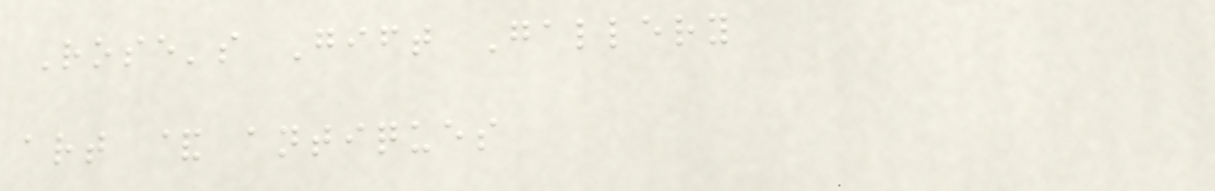Rose's Gift Gallery
art & antiques
